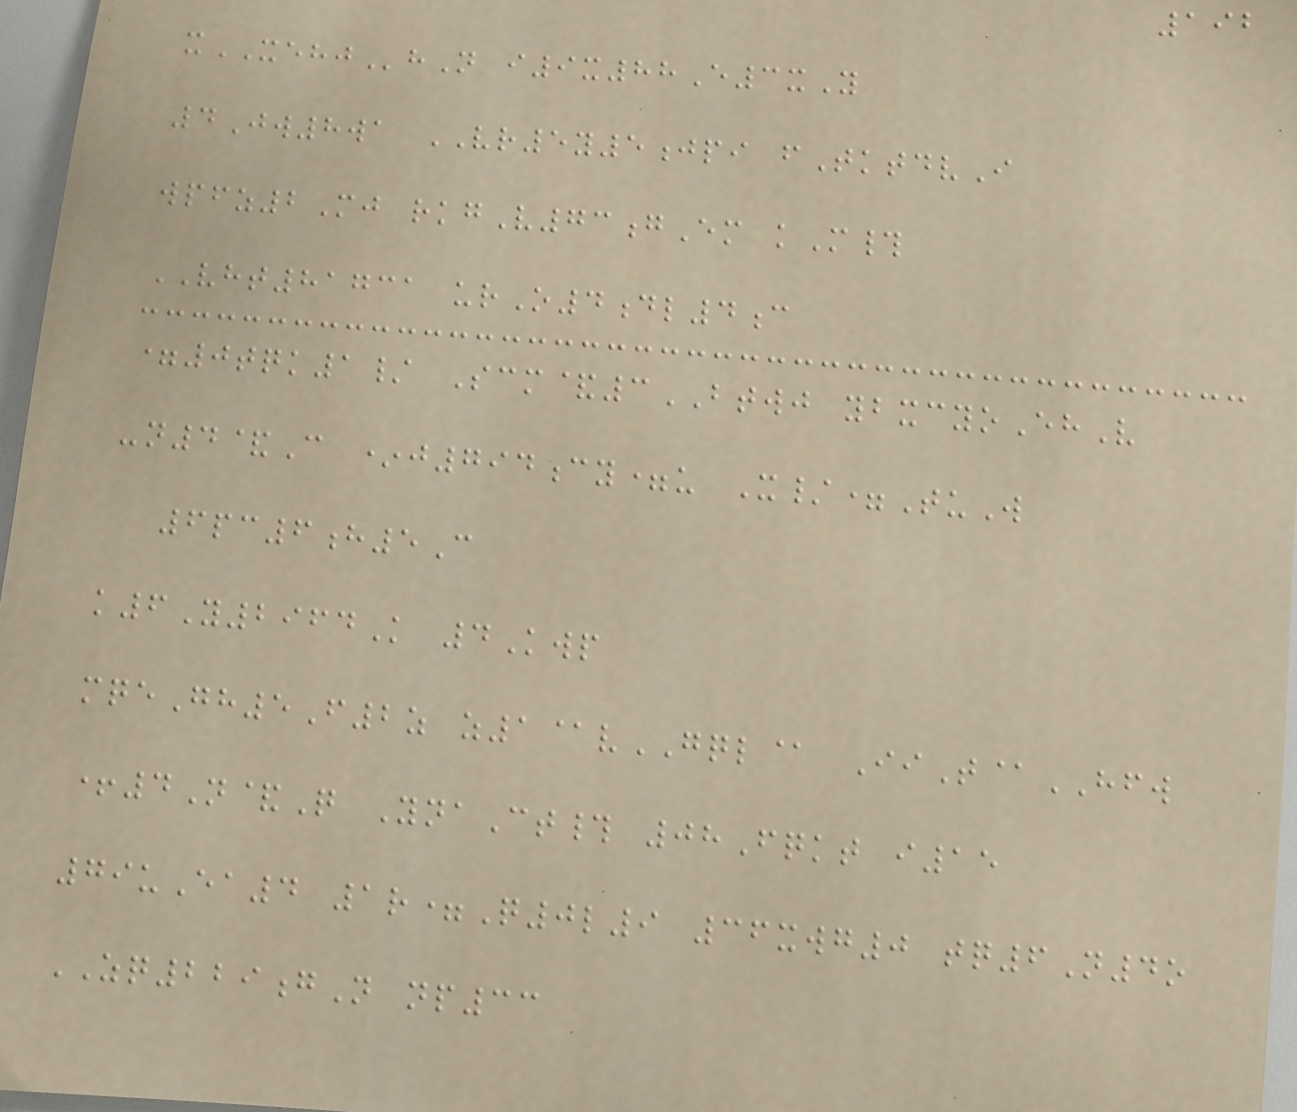192
xXEHJhN i9x88E3xY
4Jw8wa VR5y5jpi fTktdvI
wpfz2Mj rkgV73gEm kM#
VHT81731 urO4dl4c
=0tqk1/ Scm&3BTWJ ybxcyoEhV
-n4&C *j794cy=u X/=TuW
6pc6h5C
k6Y2964K 4Kwp
mqeGh5F2z z1@vGQL@ IiT@HFW
+4N&Q YnaCt# 08Fqkt i15
79uEa4 1r=Q0l9 36xwg0 tq6N4o
ZQ229gN np33
